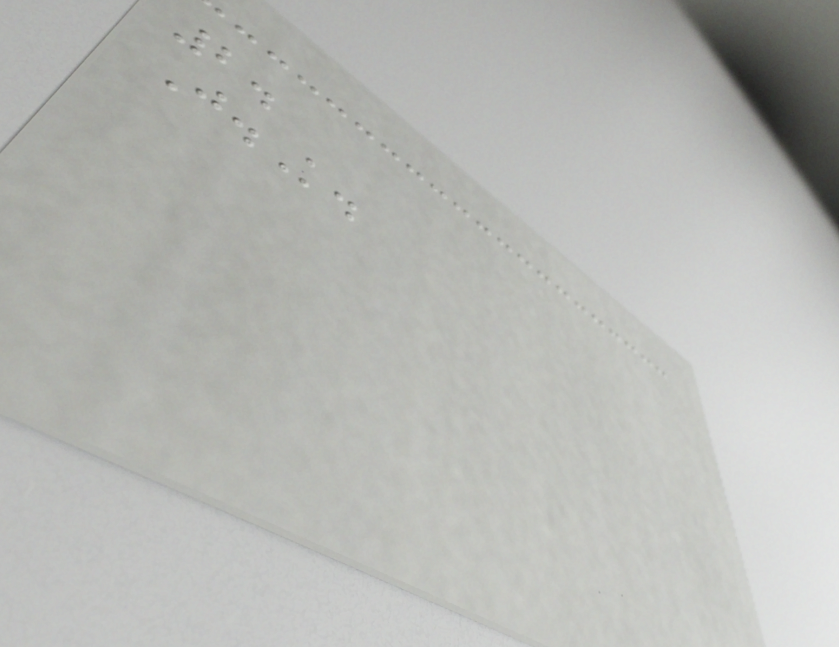2.
J.K.
